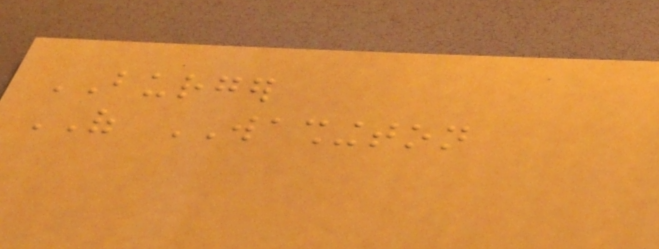BURGER
OF WASHINGTON
